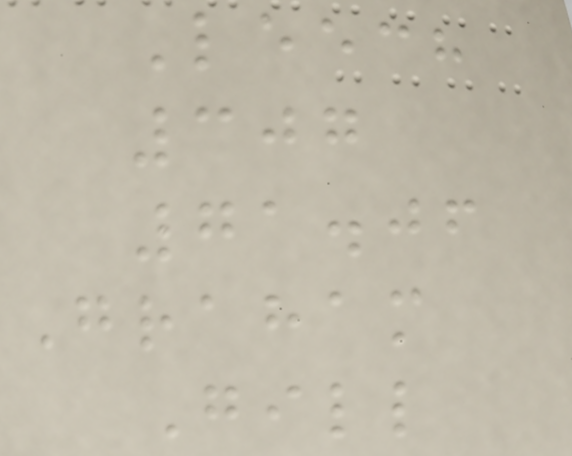Leech
307
71.06
Graham
Gill
